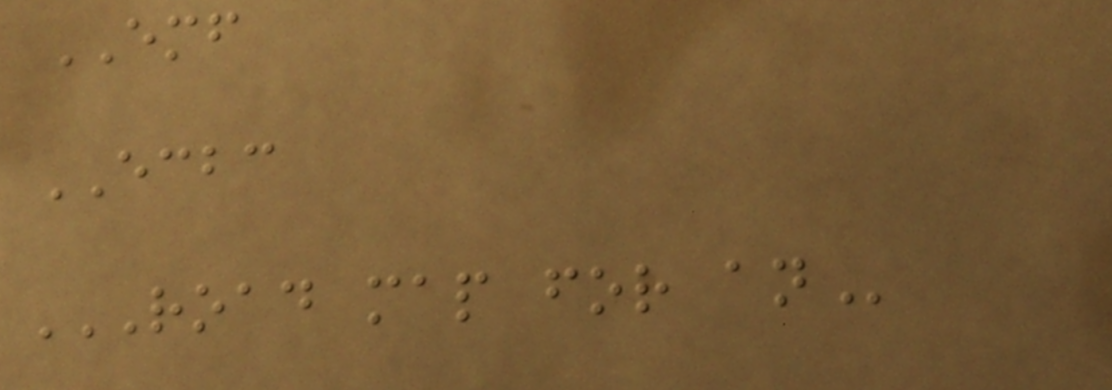EMF
ECBC
ROAD MAP FOR AN
